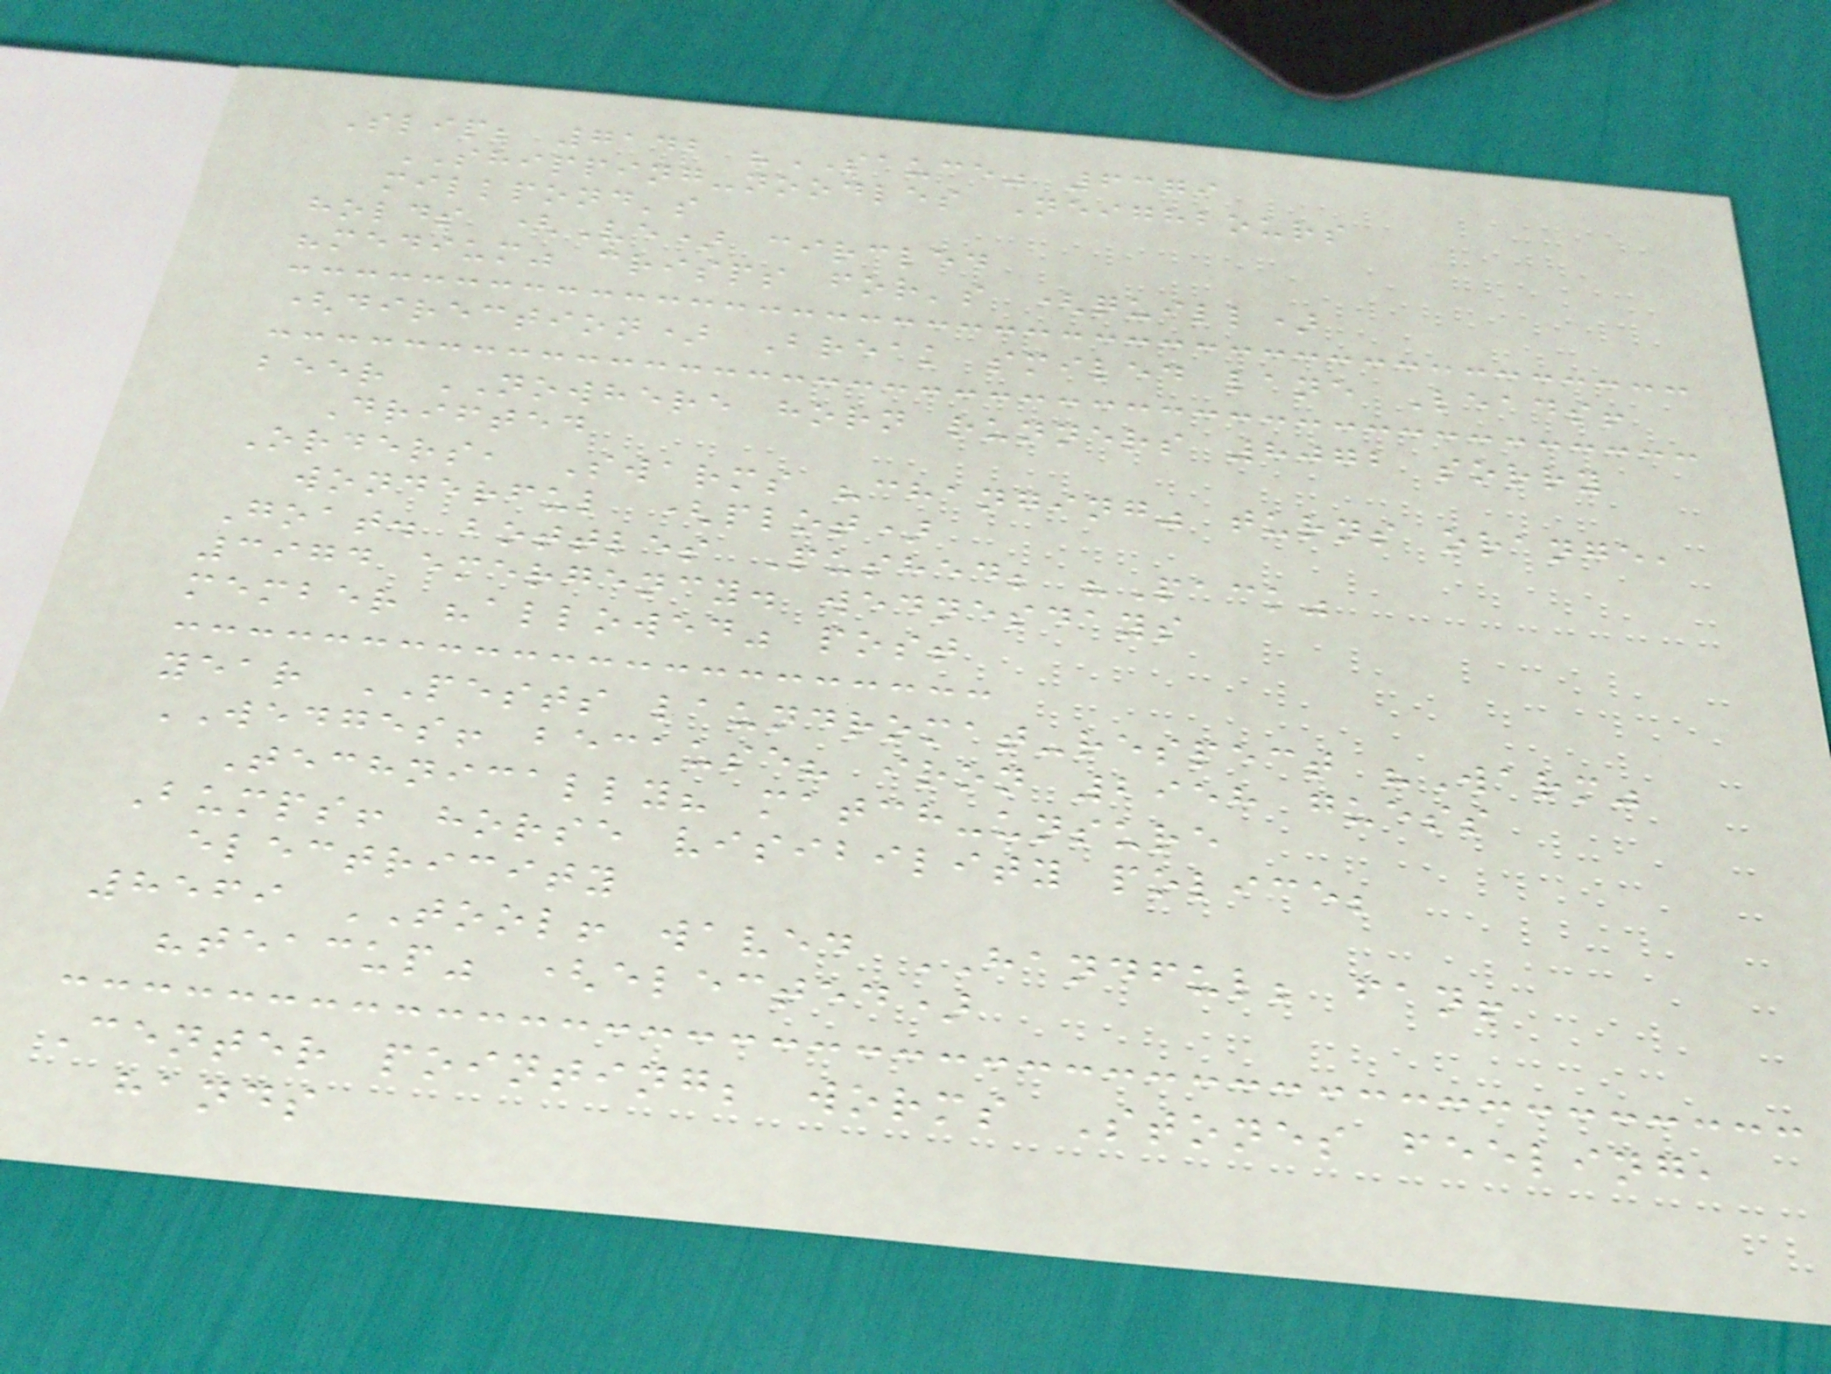Slip; 7142 "SAUCE" 6379
SHIPPING-noodles Neighbours
millpond's
holds (Ve) circled
"medium" crisps for's (quill)
(direction) Break smiled lane Leads!
beer NOWHERE horn runners 8072 sorry
Drifted
Orders, Swarms "changing" turns orange,
wonderful (plot)
Goat. bottles Pushed; "Pack"
3974 emergency. wednesdays
member "allowed" post
year PESTS laundromat-respect "Warm"
WEDGES! because? iron 2958 guess
Technically? match-unsure
Bumps! horse visibility police;
electricity
8569 TOOL! waved HANDFUL; fan!
"teacup" (elected)
Center pointing; worms Stones feeling,
hands
